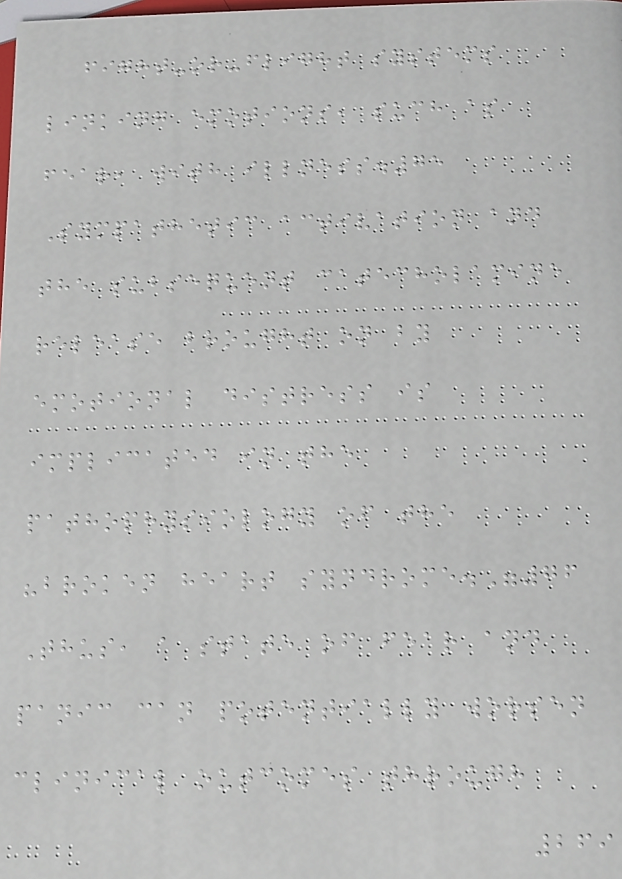fight-or-flight systems
linking emotions, such as
fear, with illness.75
Sympathetic activation and
the subsequent catecholamine
release brought on by
emotional distress is
implicated in the
pathophysiology of the
"broken heart syndrome."76
Thus, a state of fear and
panic can potentially worsen
clinical outcomes through
269
